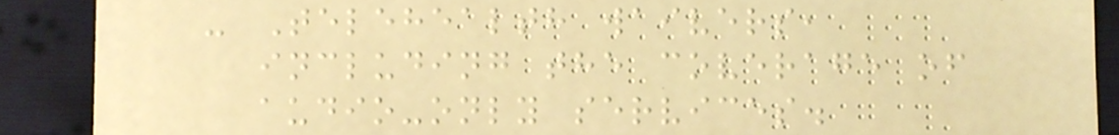- Telehealth waivers,
including the coverage of
audio-only services.
